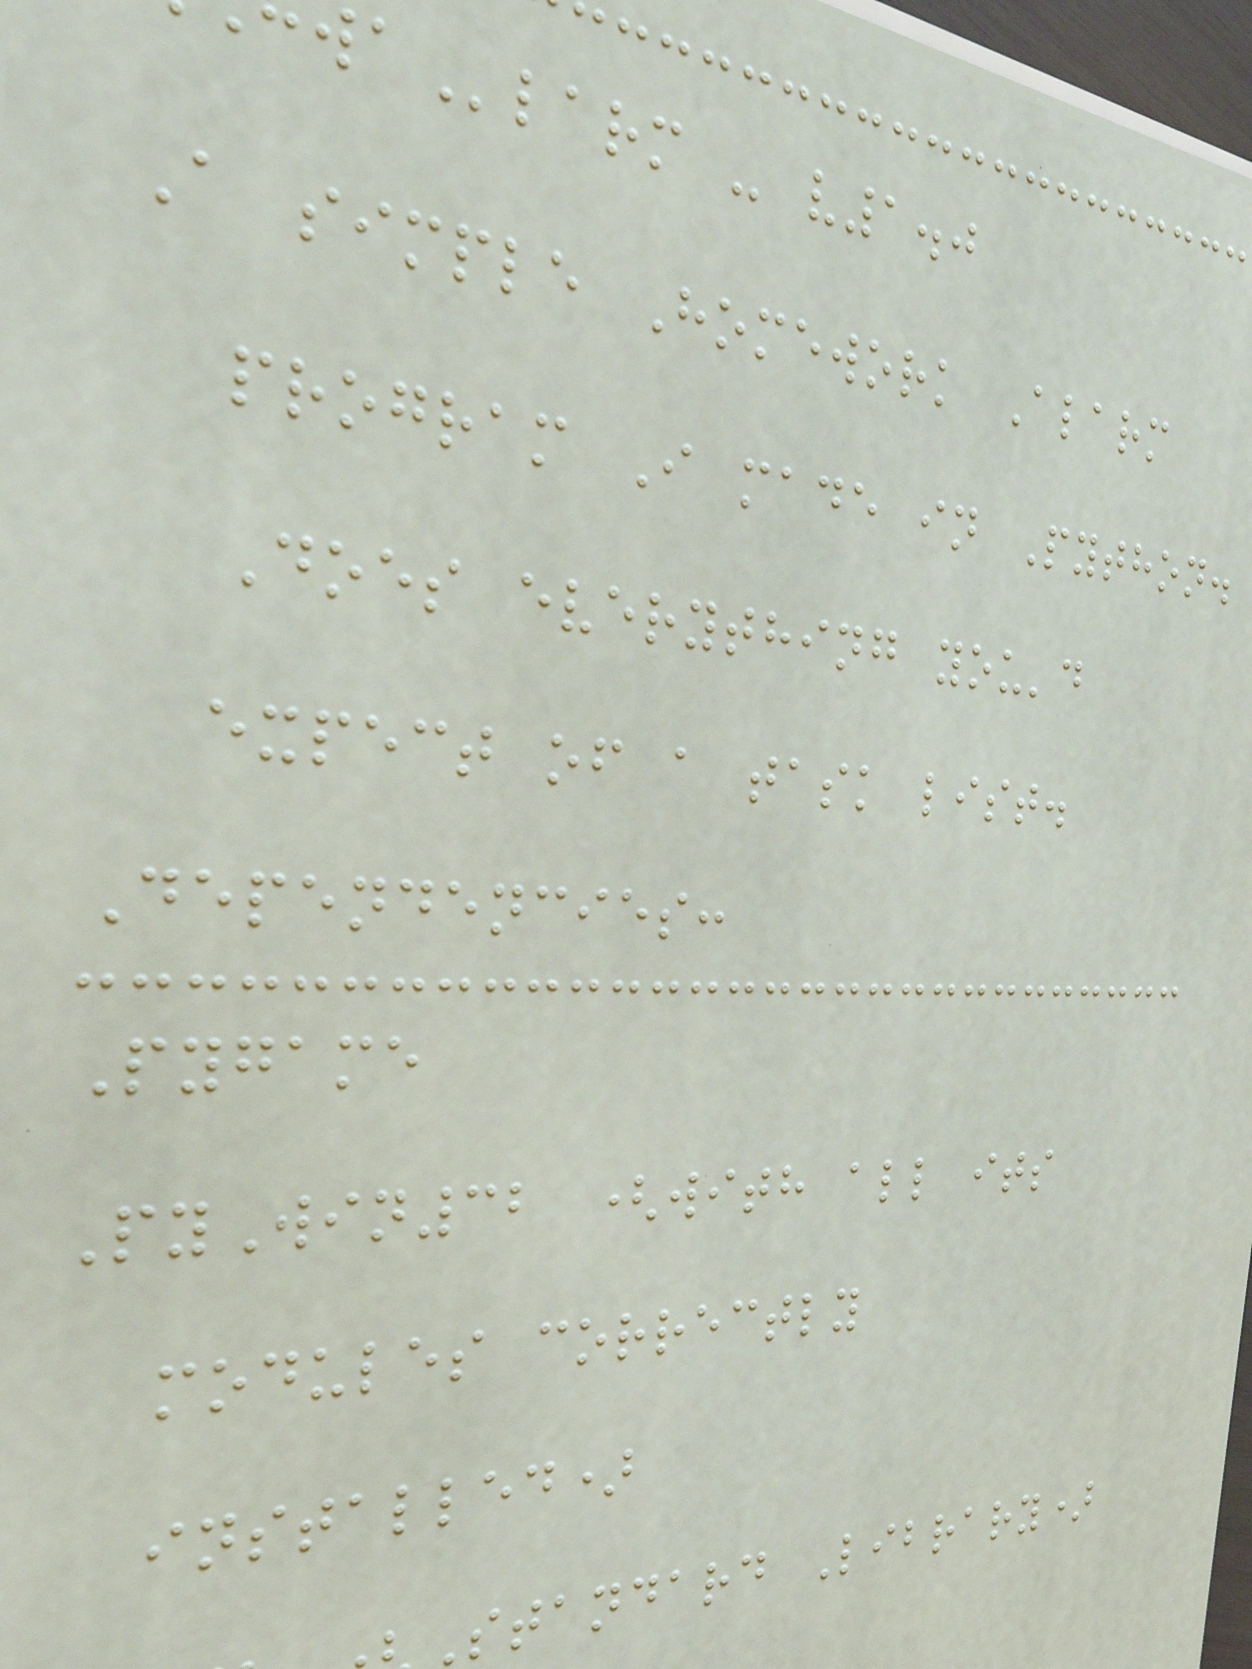larm - v1.0
A simple Homework Alarm
program I made in Python.
Does everything you'd
expect of a task list.
Dependencies:
Pygame
PyWin32 (with all its
modules correctly
installed)
standard Library)
